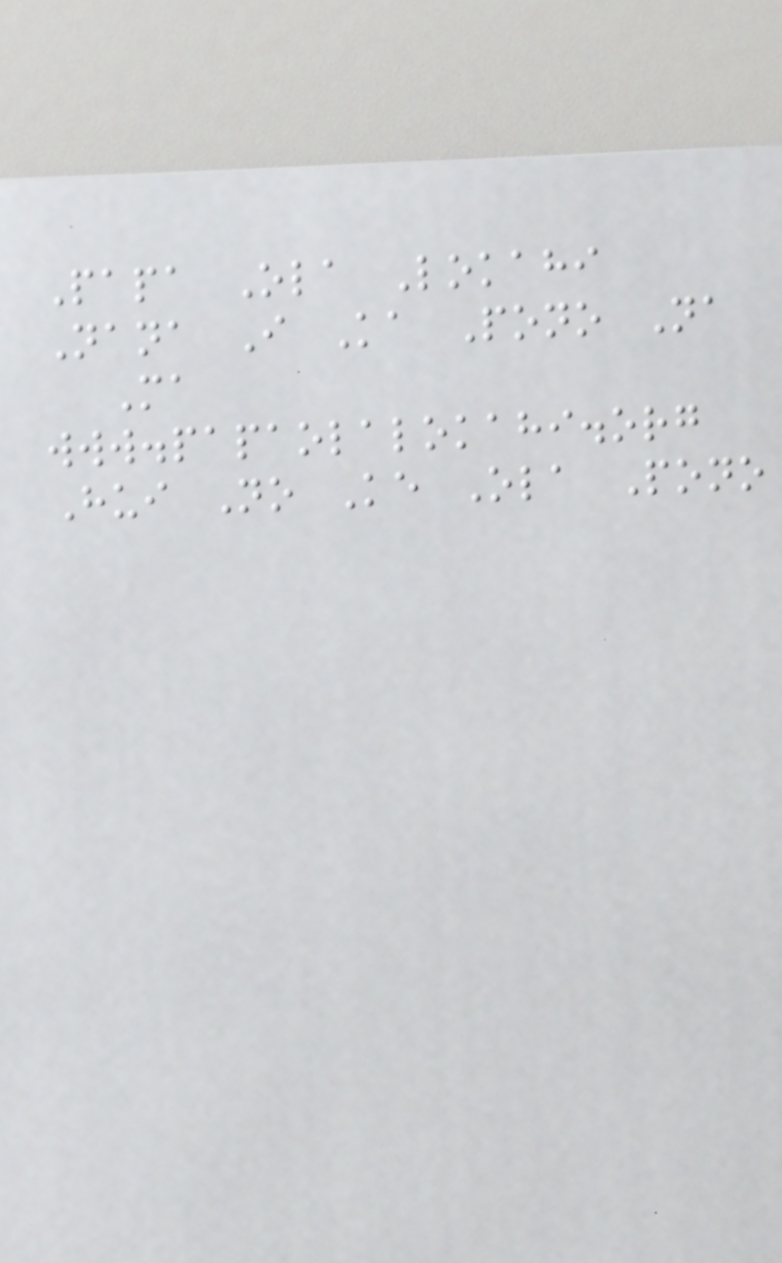Papa Ola Lokahi
Nana I Ka Pono Na
Ma
www.papaolalokahi.org
Hui No Ke Ola Pono
